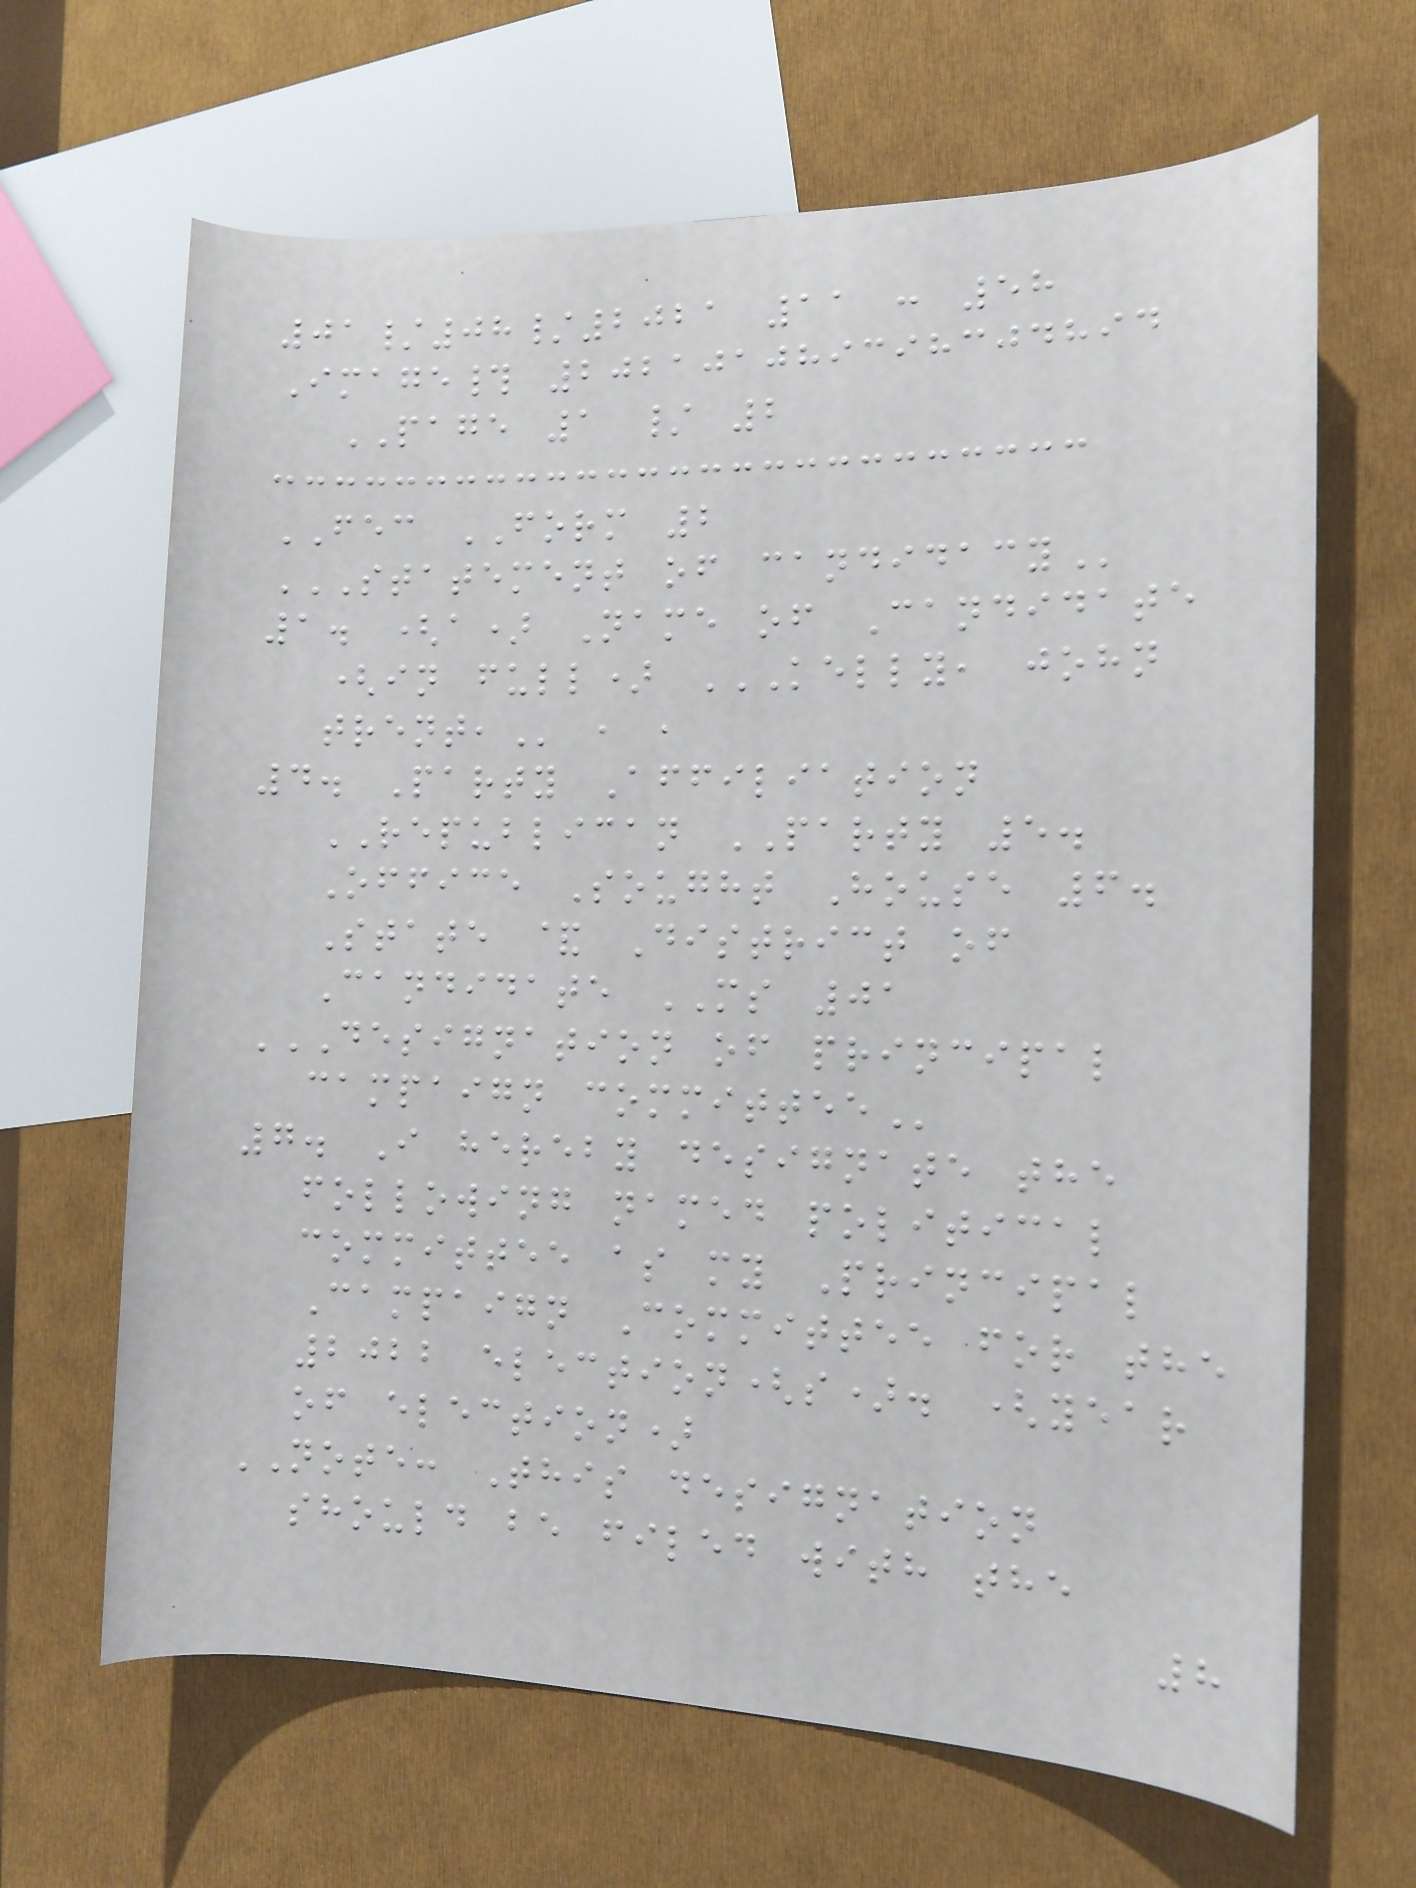01/08/2021 11 : 58
Image# 202101089398304894
PAGE 1 / 2
FEC FORM 2
STATEMENT OF CANDIDACY
1. (a) Name of Candidate
(in full) KELLY, JOHN
TRENT, , ,
4. Party Affiliation
REPUBLICAN PARTY 5.
Office Sought House 6.
State & District of
Candidate MS 01
DESIGNATION OF PRINCIPAL
CAMPAIGN COMMITTEE
7. I hereby designate the
following named political
committee as my Principal
Campaign Committee for the
2022 election(s). (year
of election)
NOTE: This designation
should be filed with the
8
